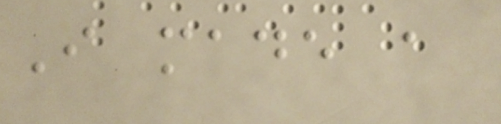I made a
